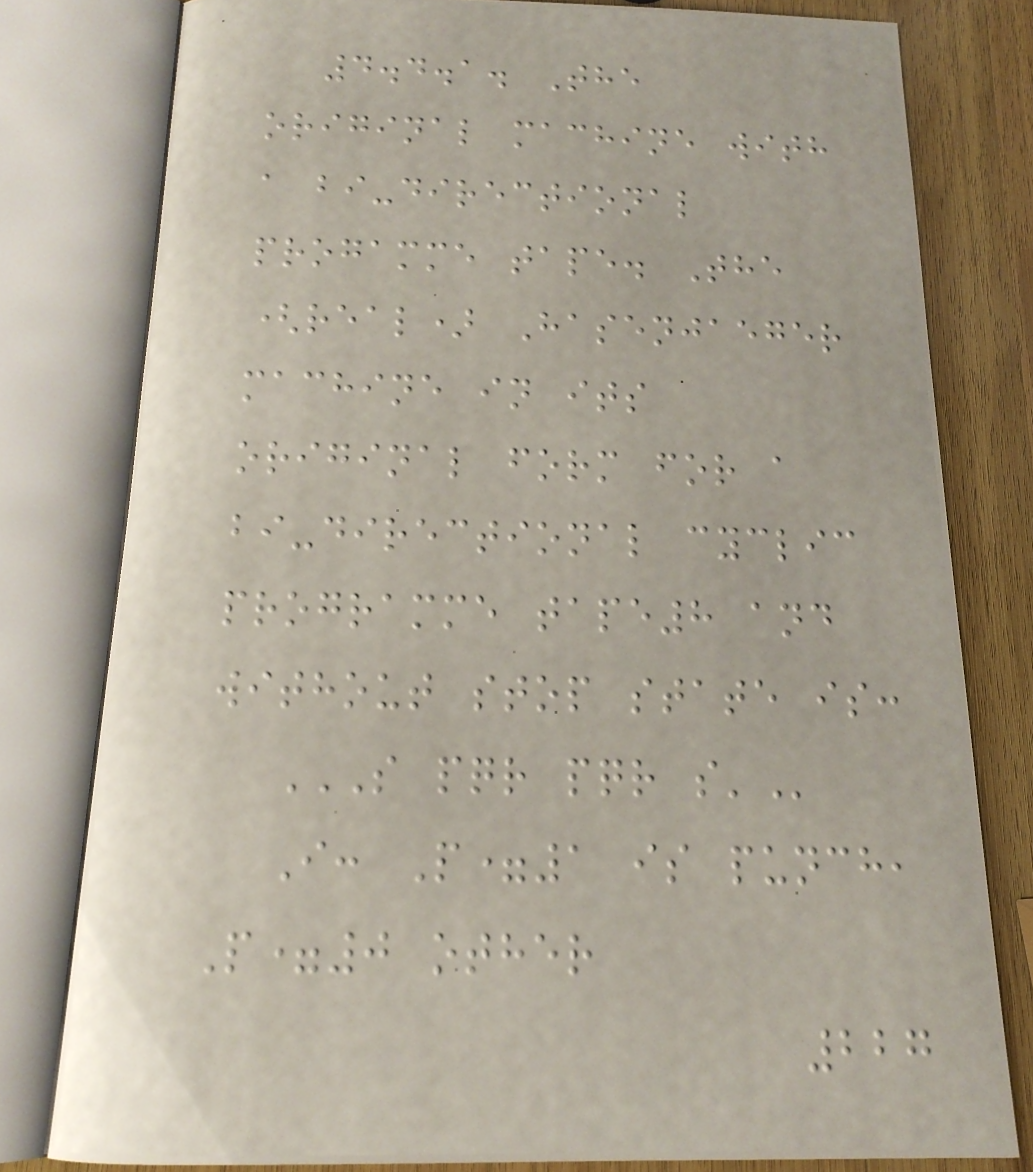4.4.1. The
original machine with
a bi-directional
progamme tape. The
(real) Hasenjaeger
machine in its
original form for a
bi-directional cyclic
programme tape8 and
without stop state is:
S PQR PQR S'
I: P=1 is punch,
P=0 other
227
